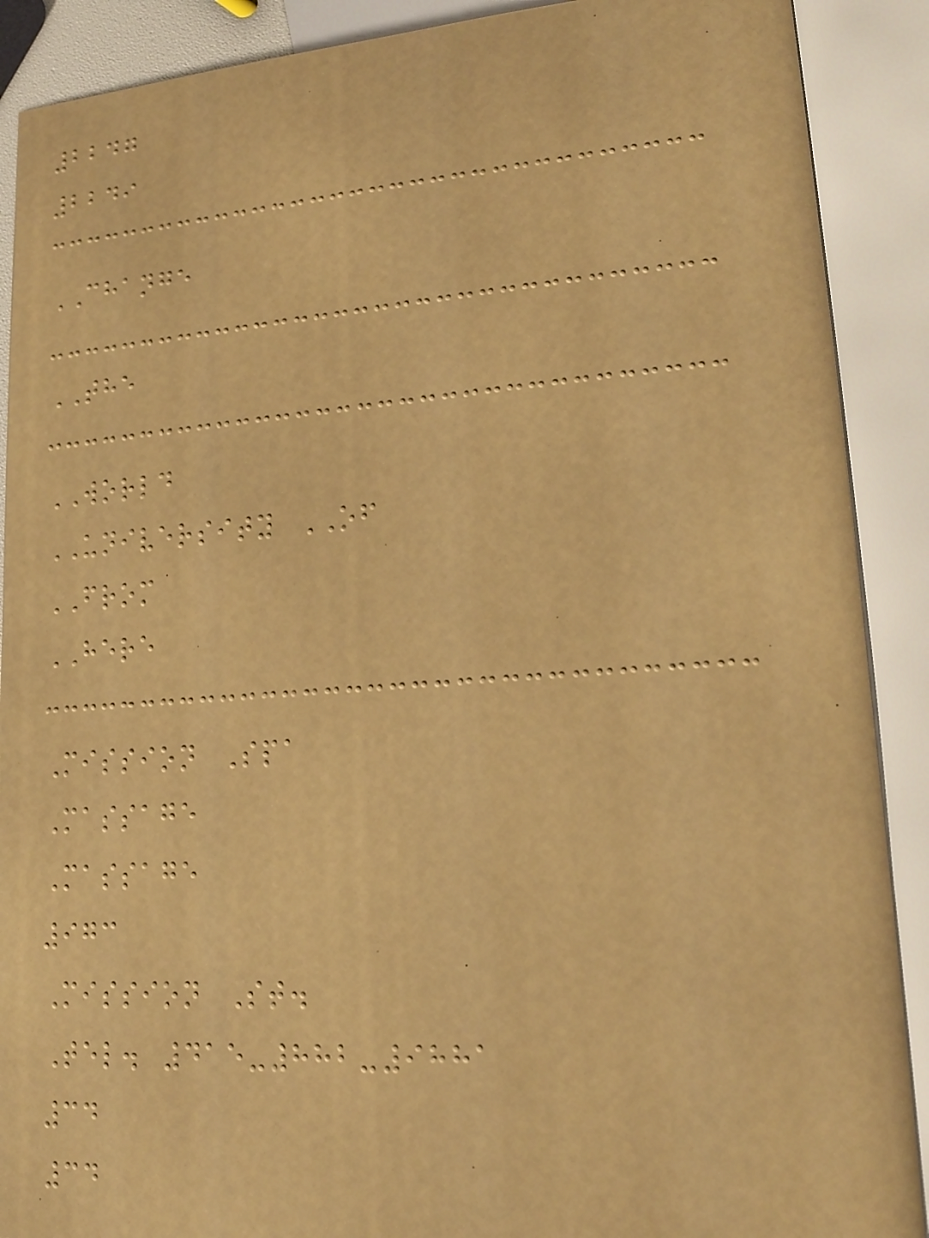2247
2249
CHANGE
THE
WORLD
UNIVERSITY OF
FROM
HERE
Mission Spa
Massage
Massage
973
Mission St.
Tel. 415-882-9881
34
34
